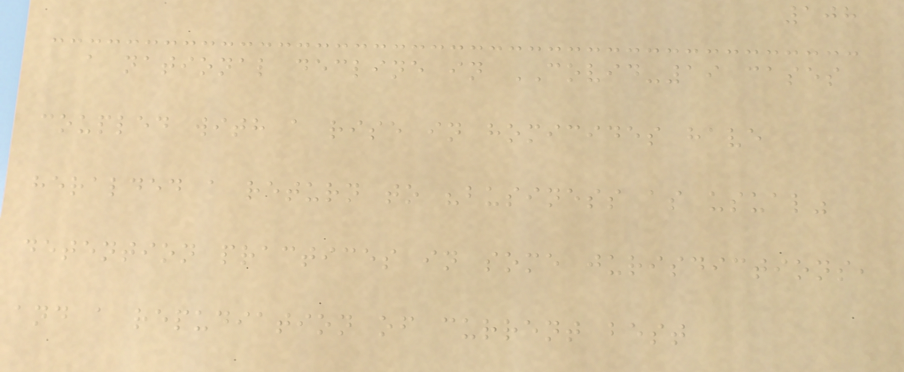108
a national decline in COVID-19 cases
coupled with a rise in homicides have
heralded a return to "business as usual"
detention practices in some jurisdictions,
and a repudiation of current best
